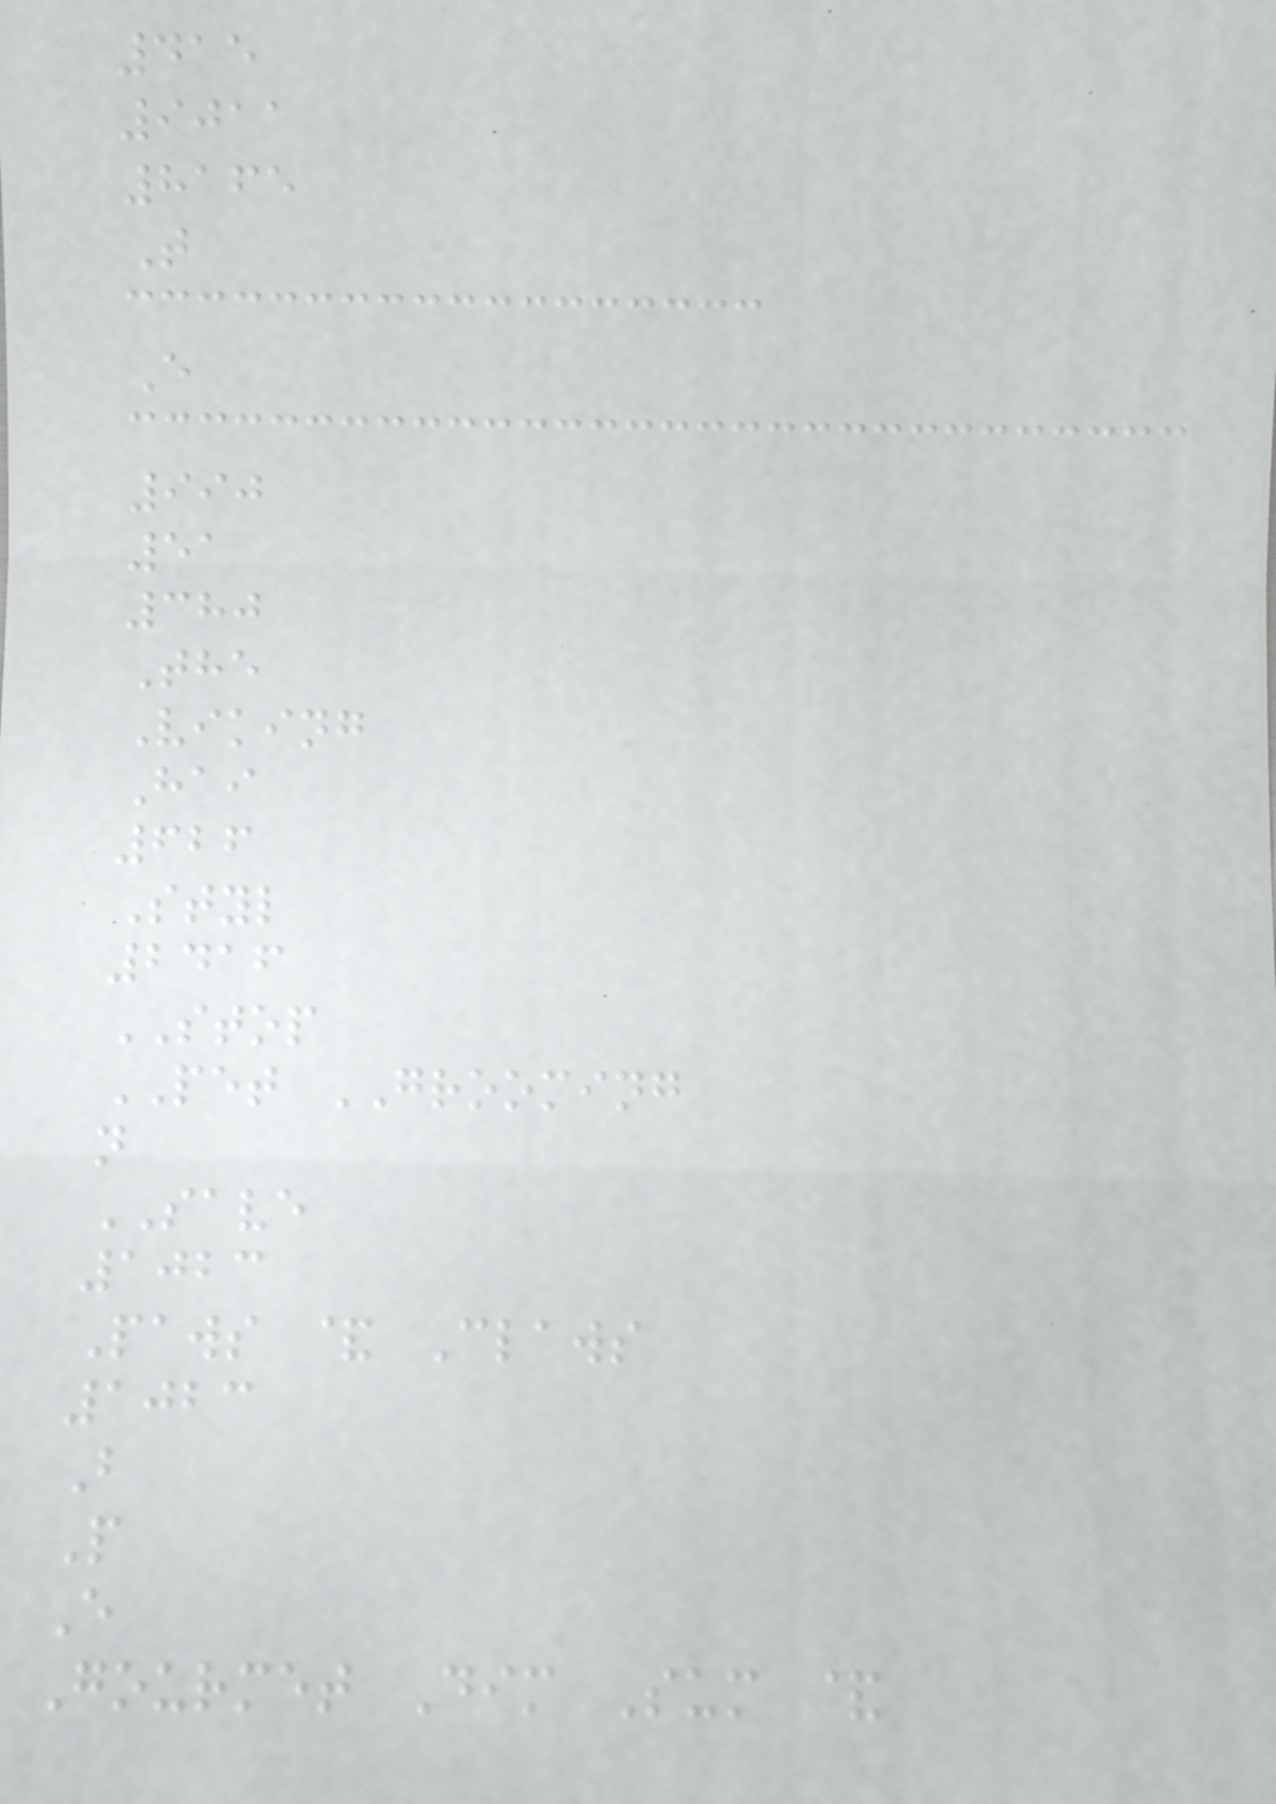415
9011
8165
T
E
990
51
380
The
Viking
Hai
626
Styl
2416
STOP
PET GROOMING
n
SAVE
1023
Paws & Claws
1023
B
P
E
Gourmet Dim Sum &
